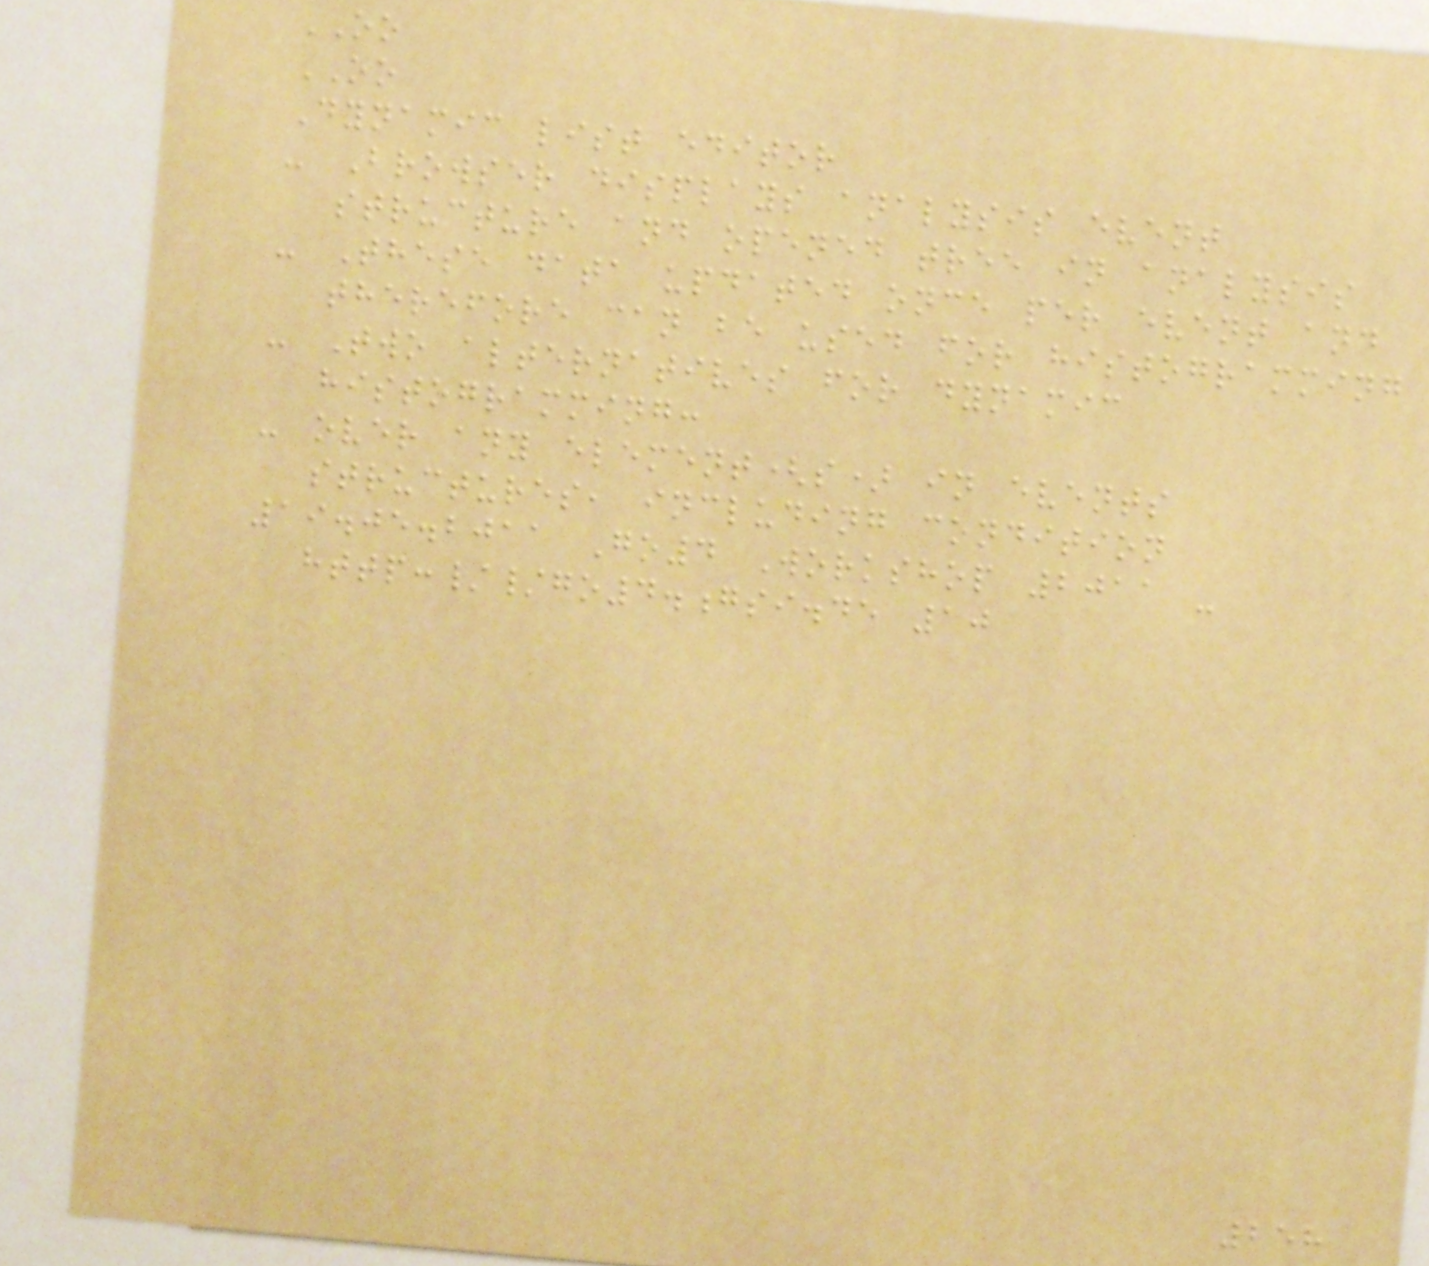OO
OO
Dynamic list editor
- Browser displays analysis event
structure and opened tree in analysis
- These data updated once per event and
therefore can be used for histogramming
- Two alternatives for dynamic
histogramming:
- over any element(s) in events
structures, including condition
19.05.2011 Go4 Workshop 2011 -
http://go4.gsi.de 10
258
